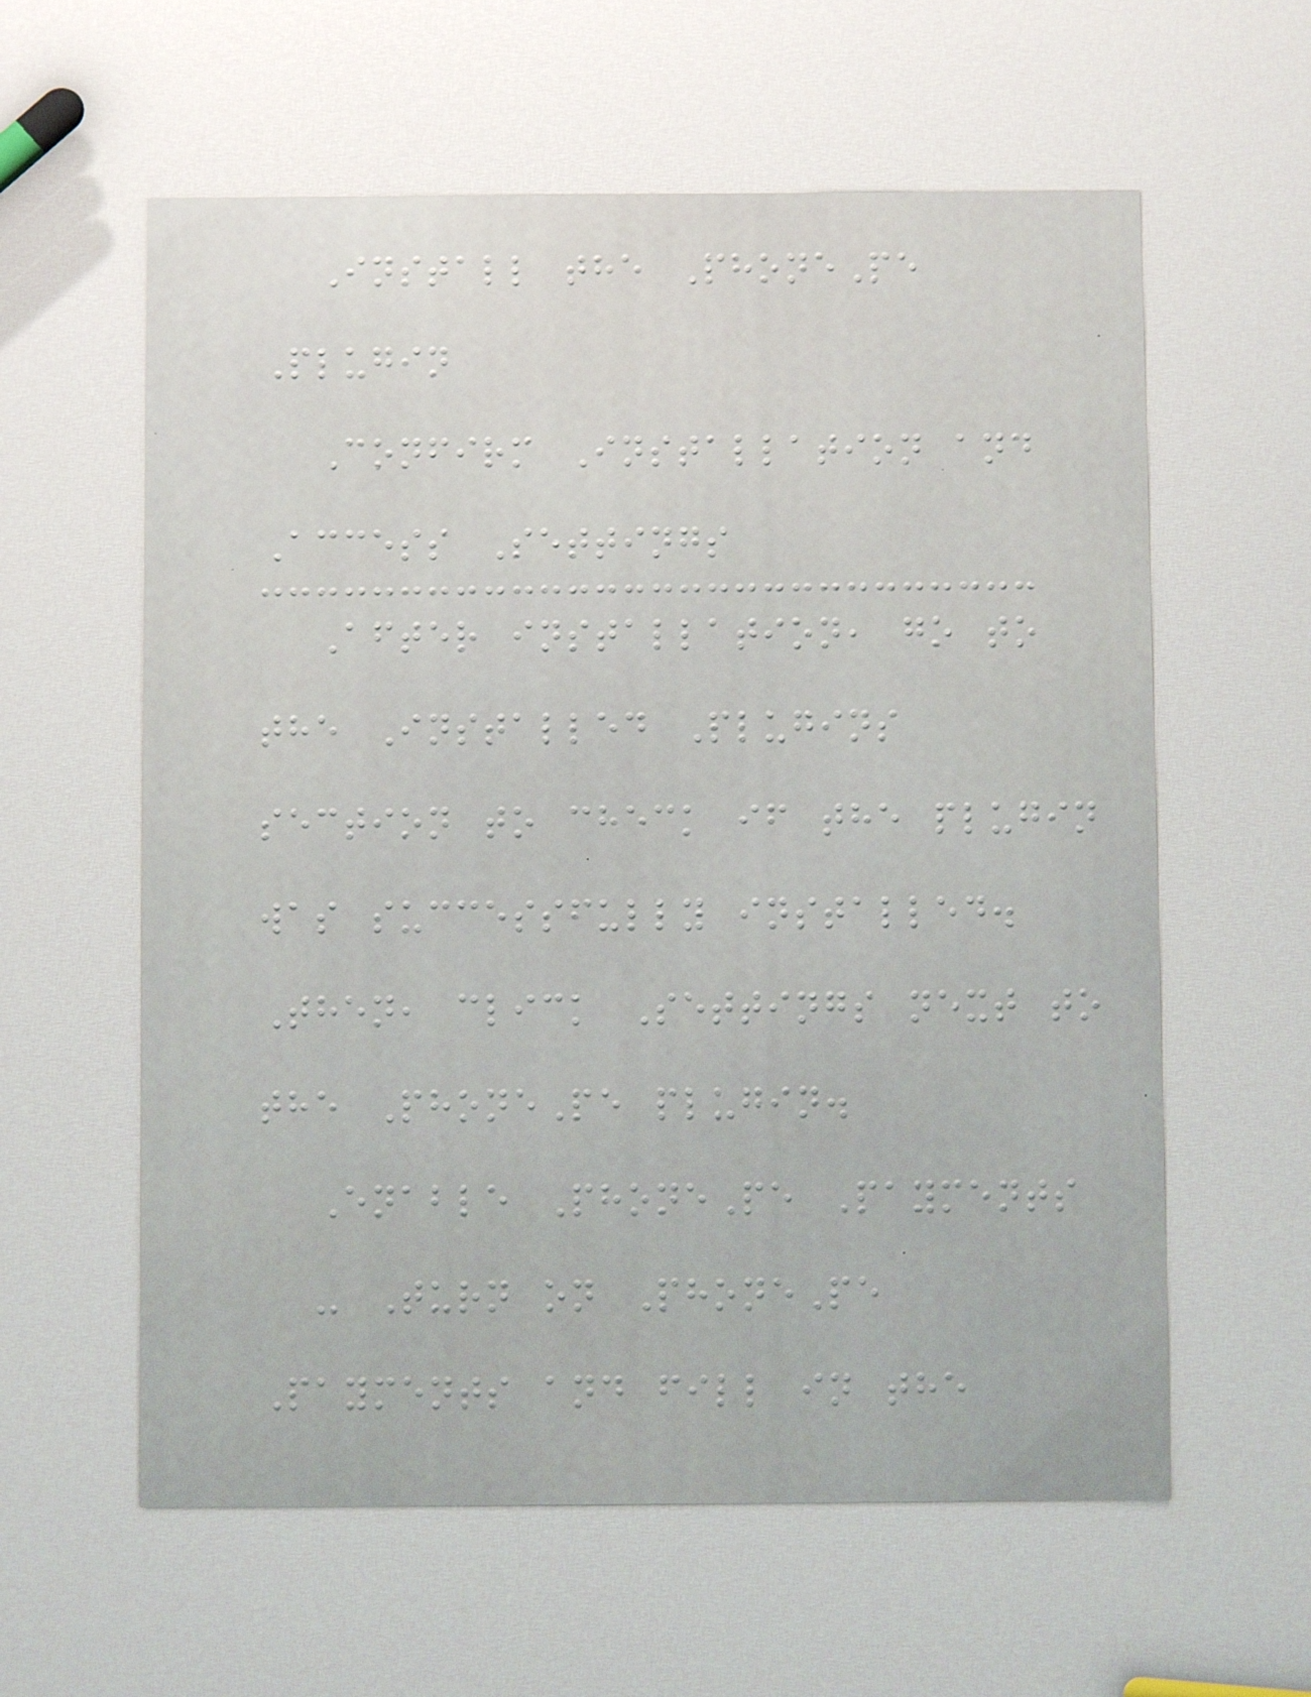Install the PhonePe
Plugin
Confirm Installation and
Access Settings
After installation, go to
the Installed Plugins
section to check if the plugin
was successfully installed.
Then, click Settings next to
the PhonePe plugin.
Enable PhonePe Payments
- Turn on PhonePe
Payments and fill in the
